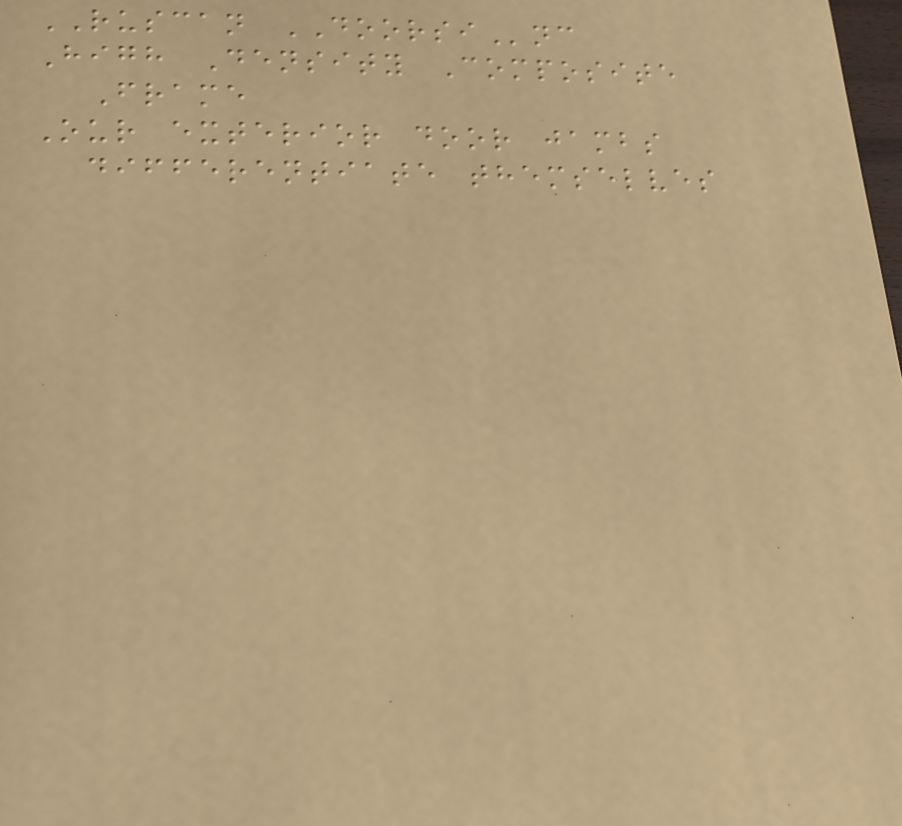RUSCAN DOORSInc
High Density Composite
Frame
Our exterior door jambs
differentiate themselves
